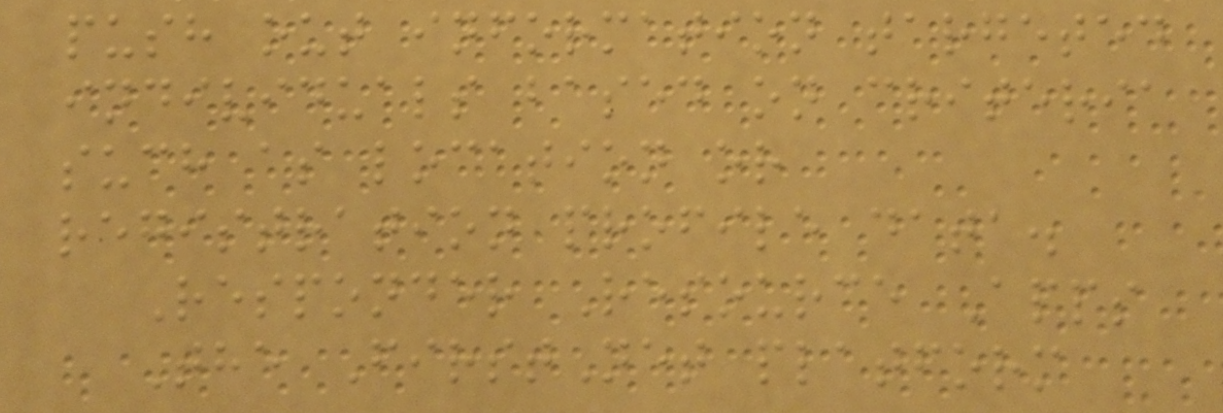push out information targeted
individuals based on criteria
such as location or
registration profile data.
Responder Resource Apps
The FirstNet platform
